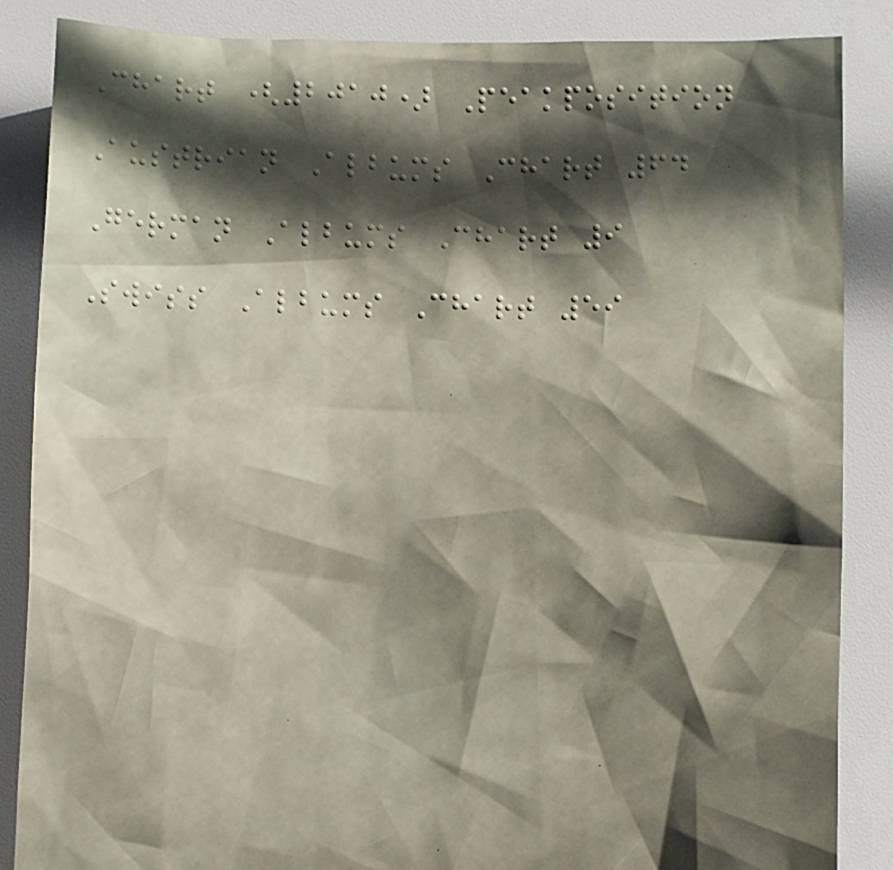Chart (2010) Peakposition
Austrian Albums Chart 64
German Albums Chart 9
Swiss Albums Chart 59
